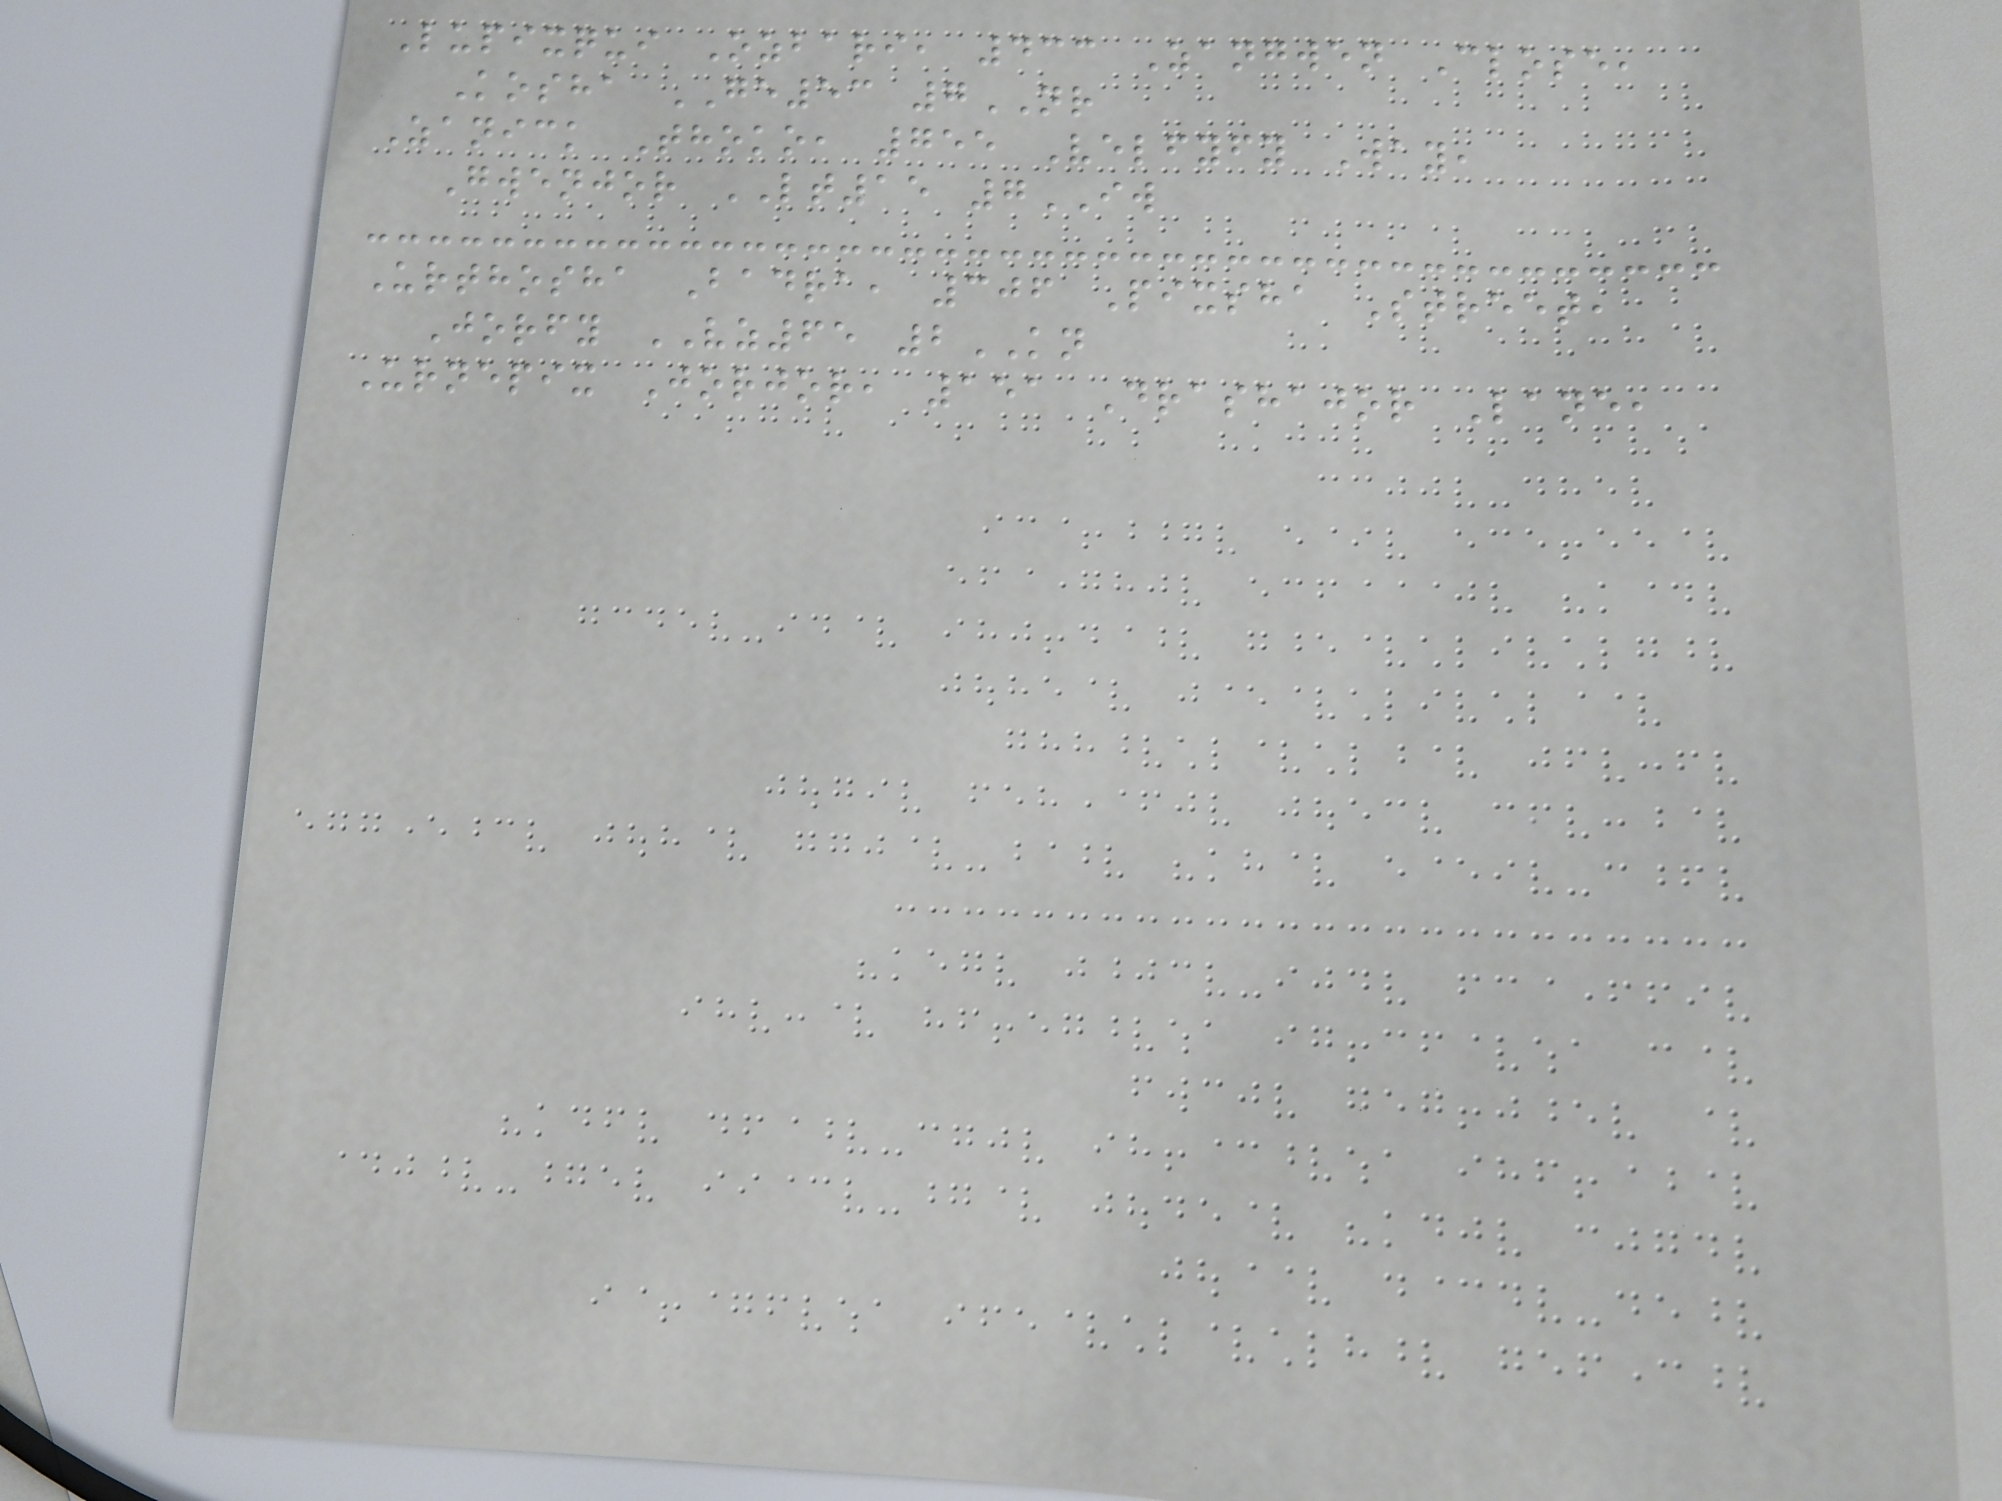Lupixqui Ozbari, 433 Zangwen Close,
Kosha GE53 7NR
Zanick Thoko, 755 Velfyfy Way,
Gwenjor LT15 7IW
Urthosha Badra, 306 Pixsha Street,
Jorfy VZ65 2KN
Urnepix Jorjor, 151 Drashajor Lane,
